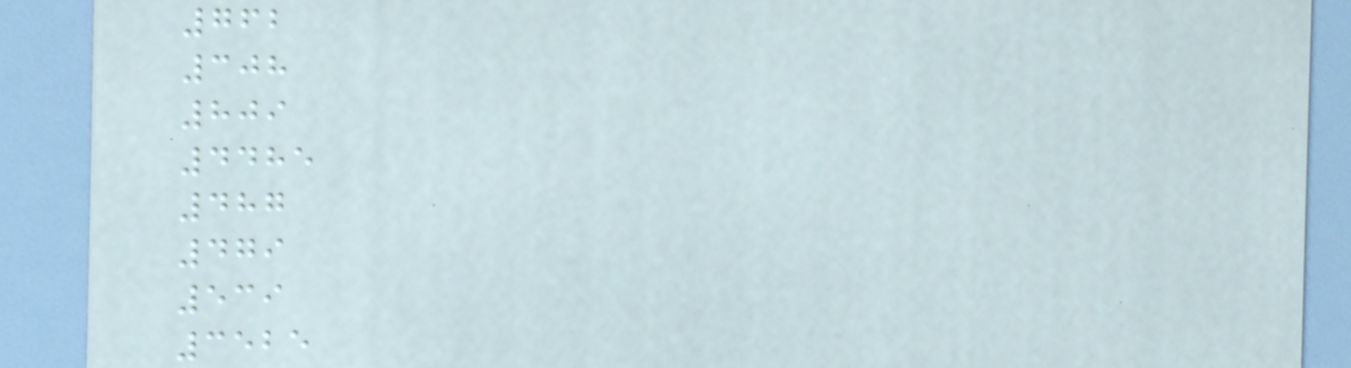762
308
809
4485
487
479
539
3525
